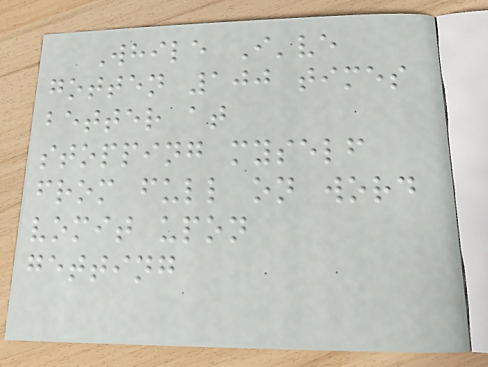While I've
gotten 100 times
better at
stopping myself
from full on word
vomit upon
getting
